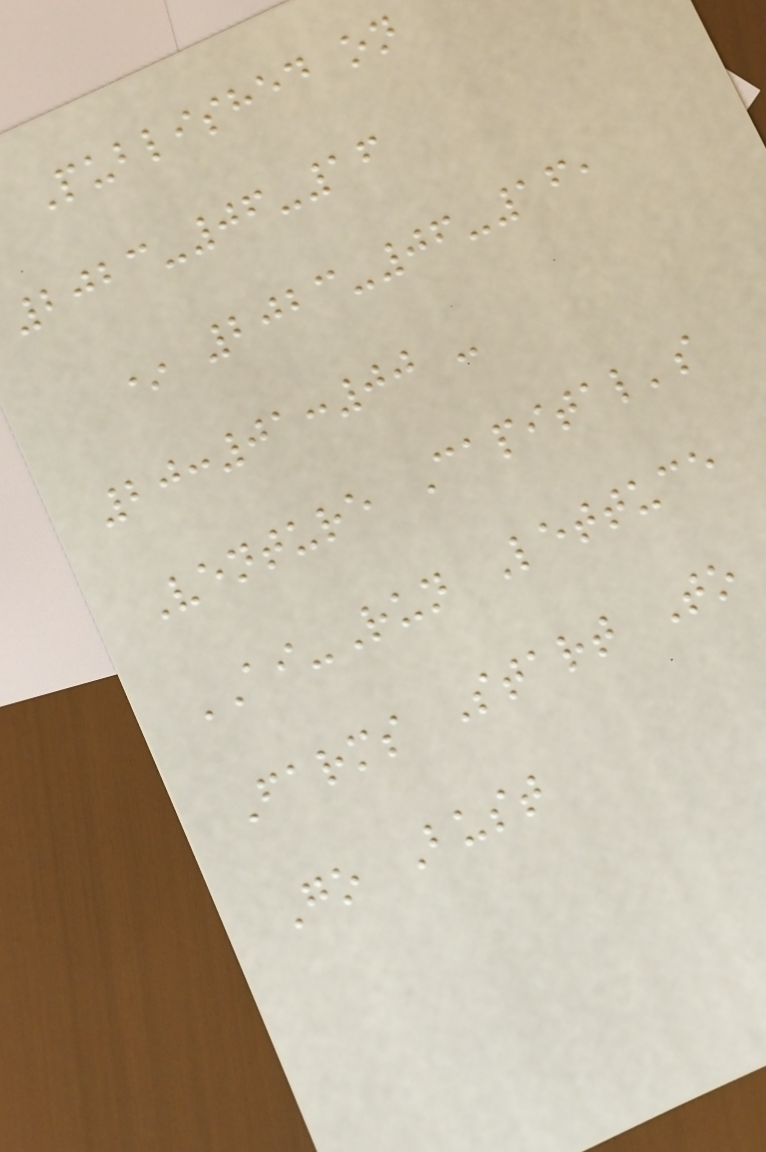Published on
2023-06-16
* 2023-06-16,
20:01:00 -
Venture Capital's
AI-Run Lettuce
Farms Start To
Go Bust
